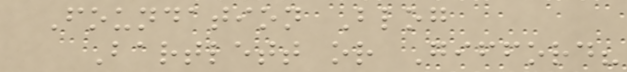Foundation Blog
Bartlett or Gifford?
